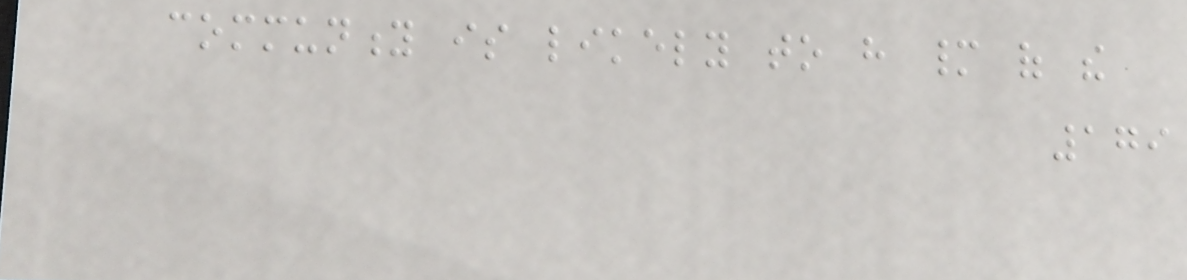community is likely to have many of the
179
